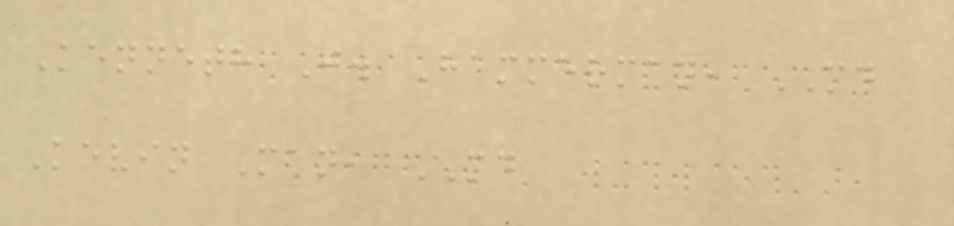Kenneth J. Hammerman, MD
Kevin Man, MD
